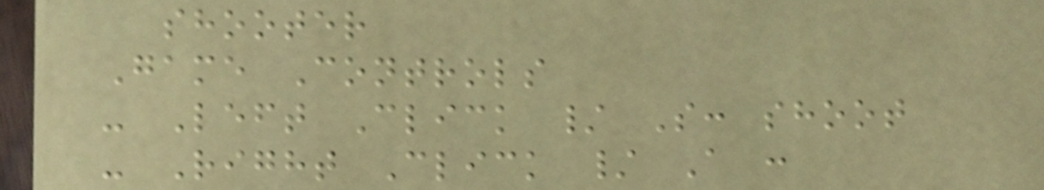shooter
Game Controls
- Left Click / S: shoot
- Right Click / A :
